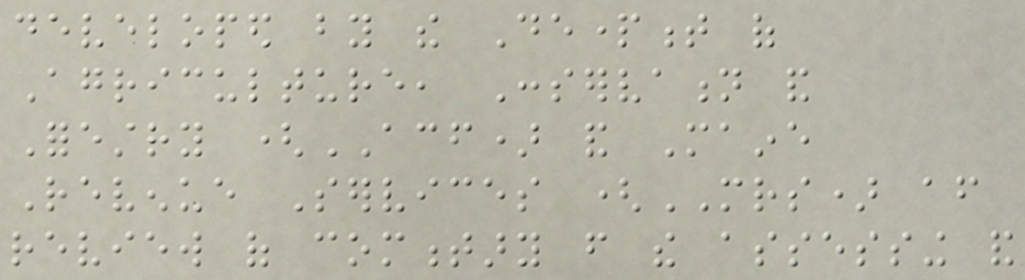developed by the Department of
Agriculture, Conservation and
Forestry (ACF) and Maine
Revenue Services (MRS) after
review of commentary from the assessing and
